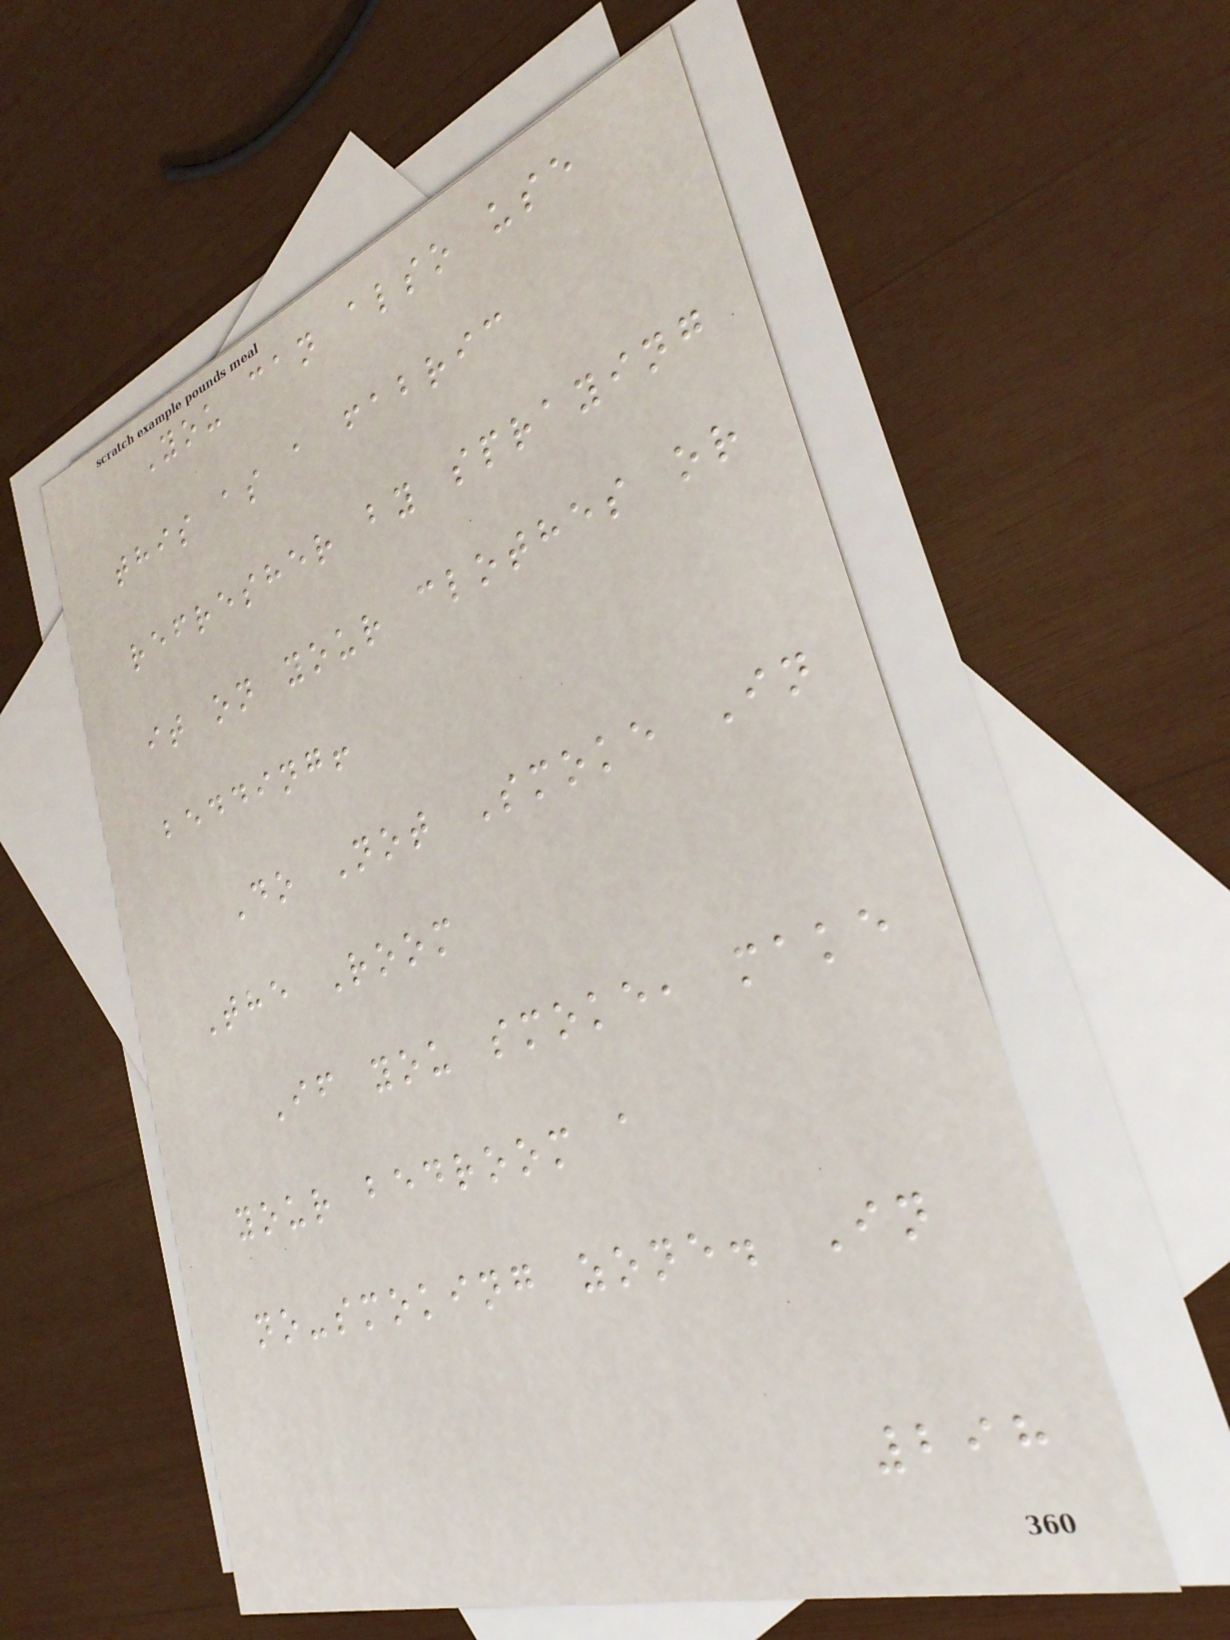You can also use
this as a fabric
refresher by spraying
it on your clothes or
bedding!
Do Not Smoke In
The Room
If you smoke, make
your bedroom a
no-smoking zone. In
298
